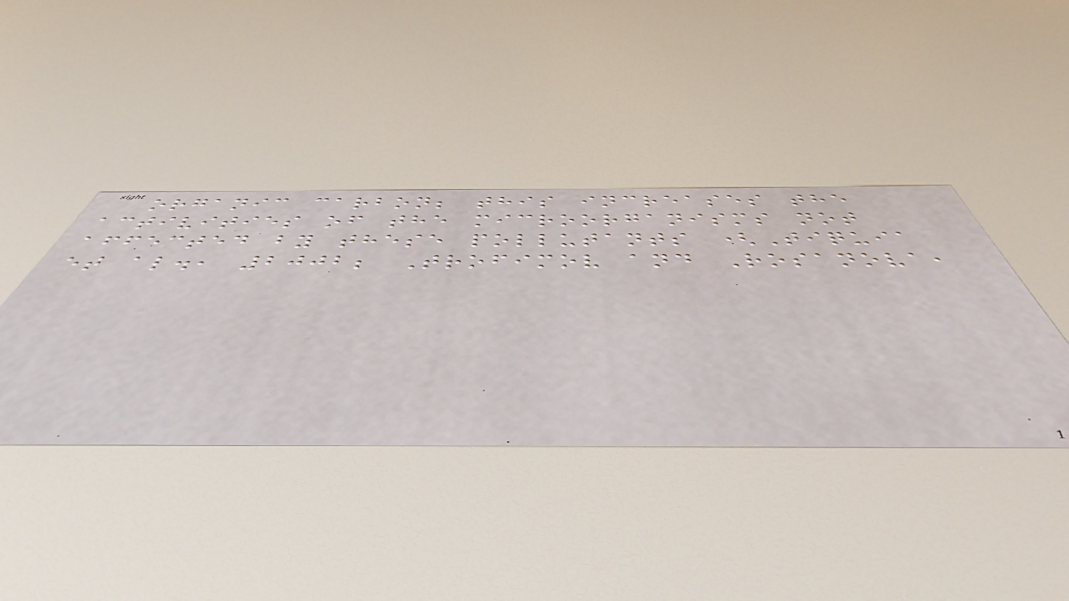organic carbon; this increases the
activities of the microorganisms not
affected by these pollutants (Tiquia
et al., 2002; Trofimov and Rosanova,
